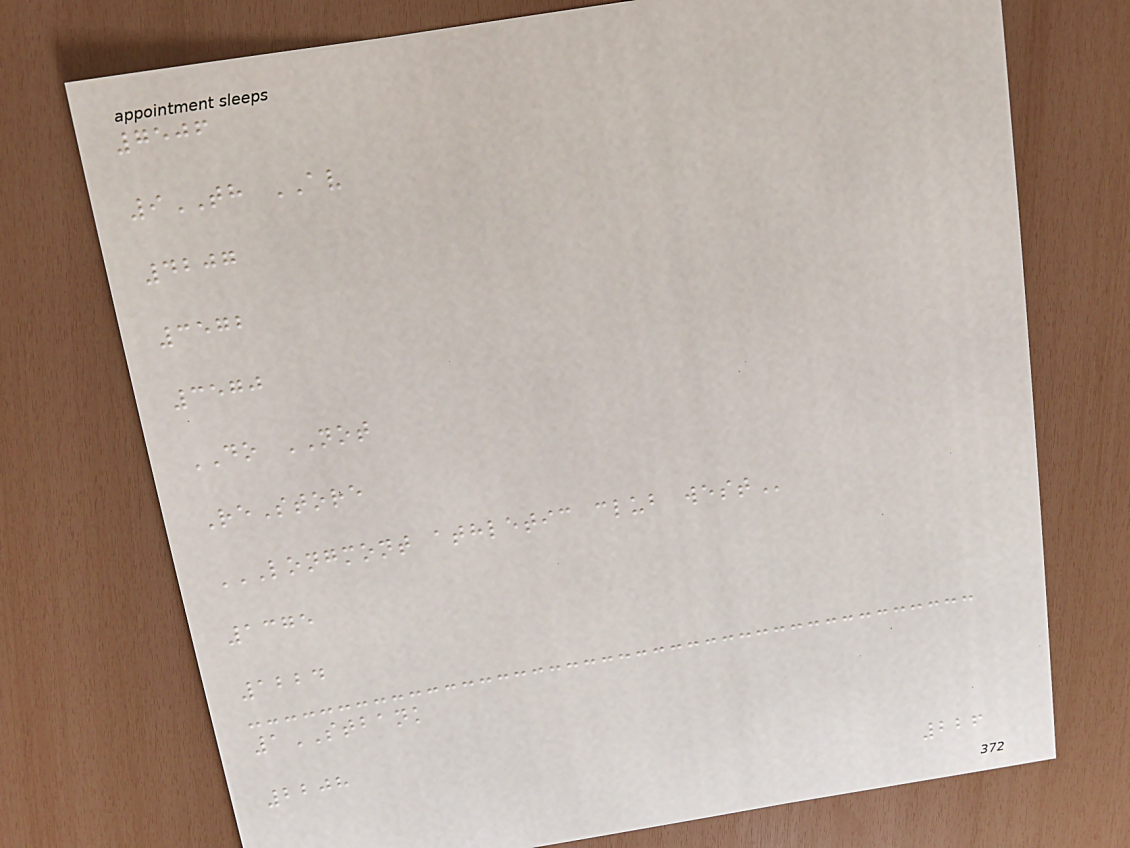7506
9TH AV
4207
3572
3570
DO NOT
ReStore
LONGMONT ATHLETIC CLUB WEST
1375
1224
1STBANK
2208
226
